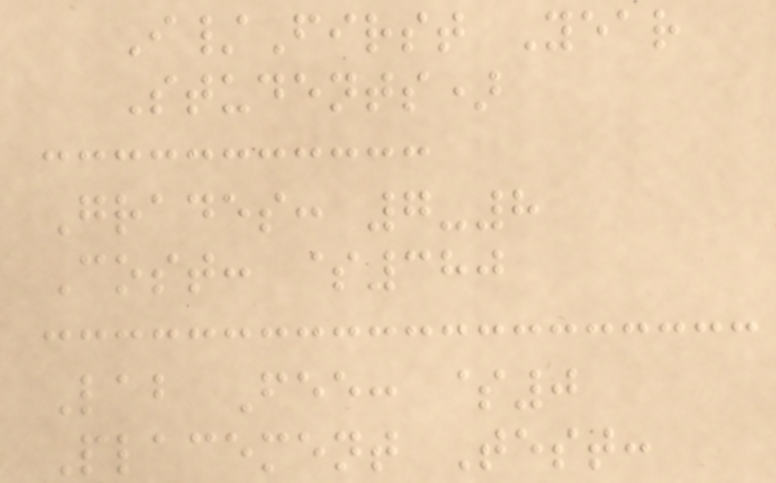I/First Year
Students)
Grades: 7-8
Cost: $380
Lab Fee: $0
Placement Test:
